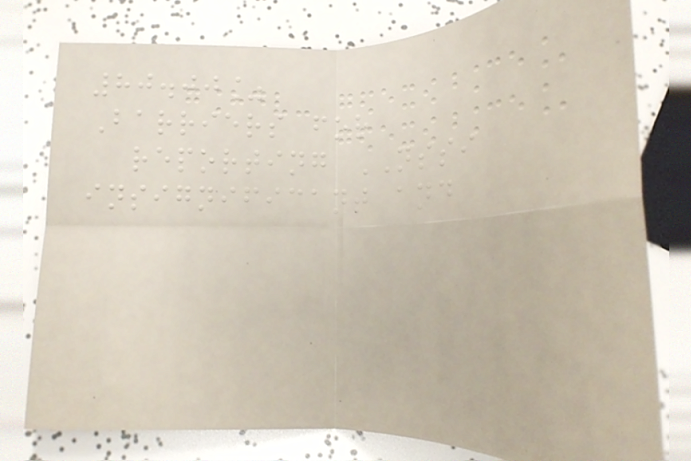80.00%
Barriers for
reporting NSSI
insignificant and
